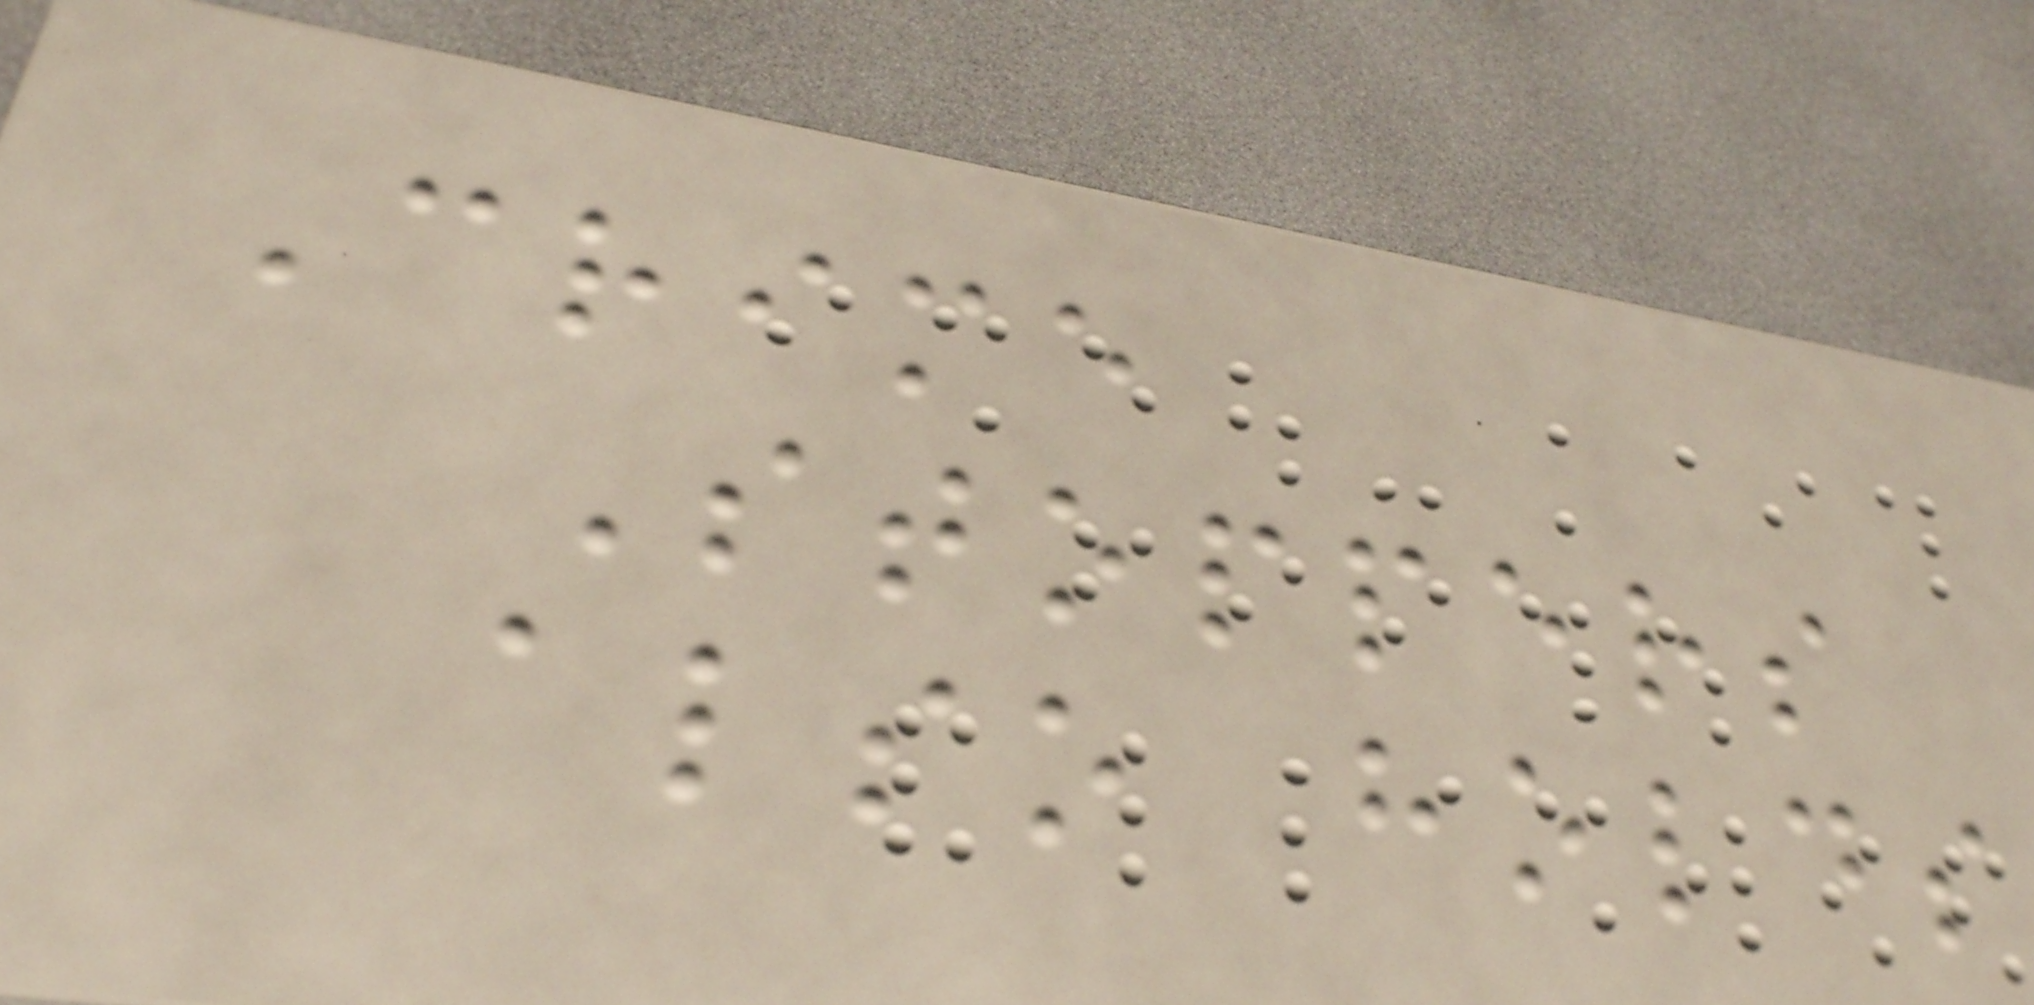Crime
Stoppers
also holds
